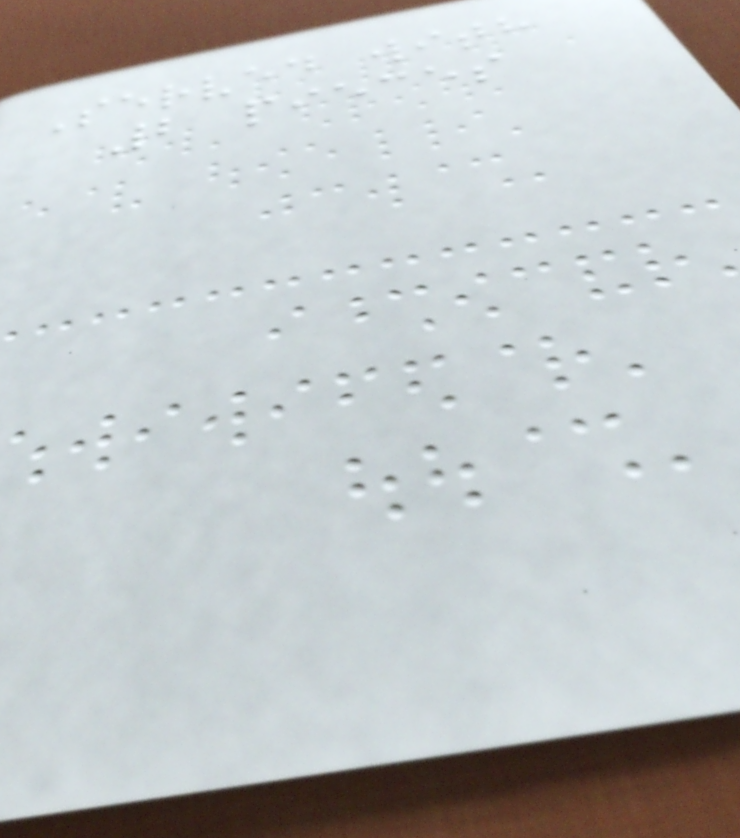Served with
2 pieces
